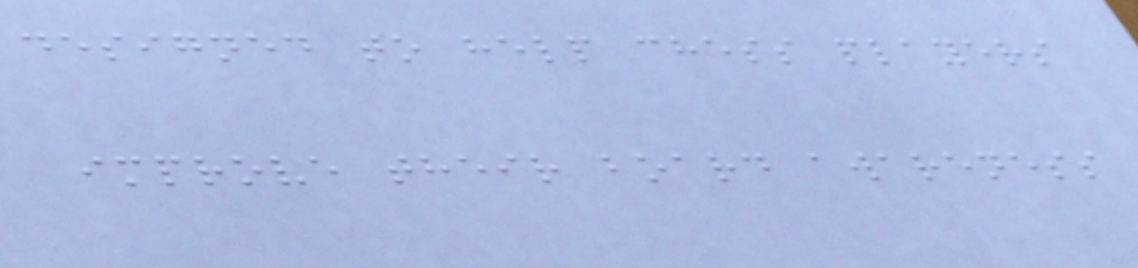designed to help chess players
improve their board awareness
